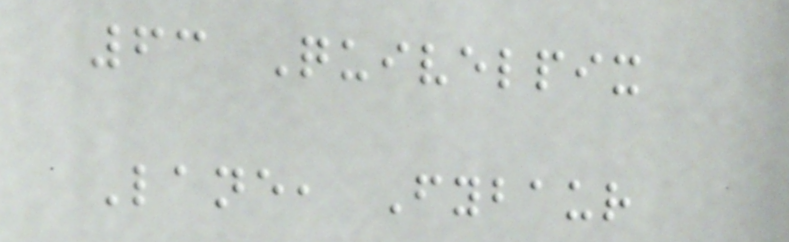63 Quivelpix
Lane, Fybaur
